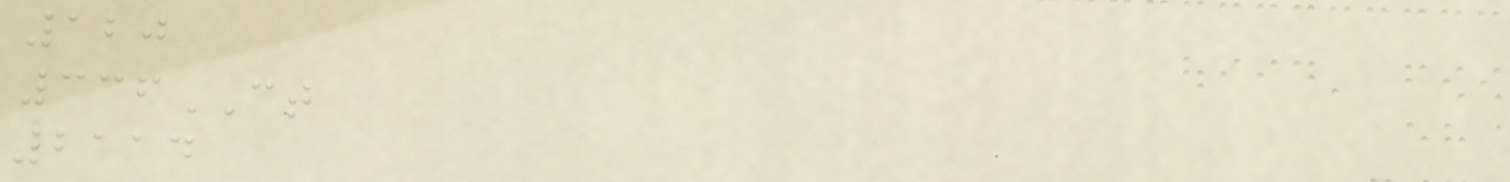120
336CT
2114
